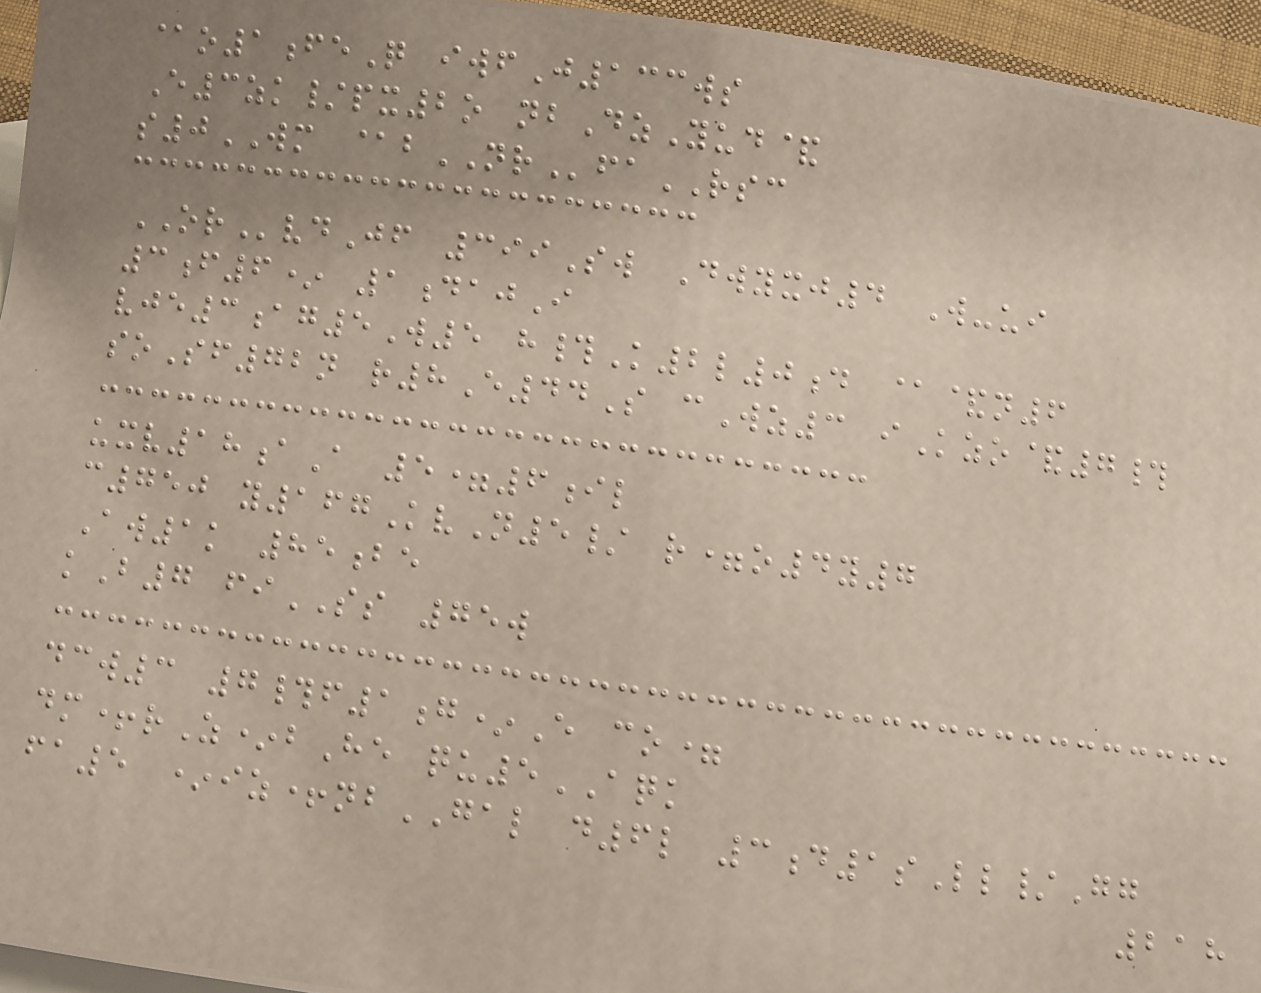@o1feQ iwfJ133ws
E3zk/px2o nbDzYud&
s0WM @bNRfaRSC
ORvdJf 399Sw Dwyxj4 W-ui
3f6* 1dajI
vje3ag5W5 h#K2l0d @&n6
soSf72n r8E44S cWz3 iKzo&7#
uxv18aA 5=6il
c750 y167KvN5/ r=o4y7
Aw1k 85be
kB7 fiSS 75w
dcw3 7#f1g*E co=
dm+rZ*bHe qu5AQK
fa5 *iz+nbGAL d6l 3d1sLl/Gg
218
